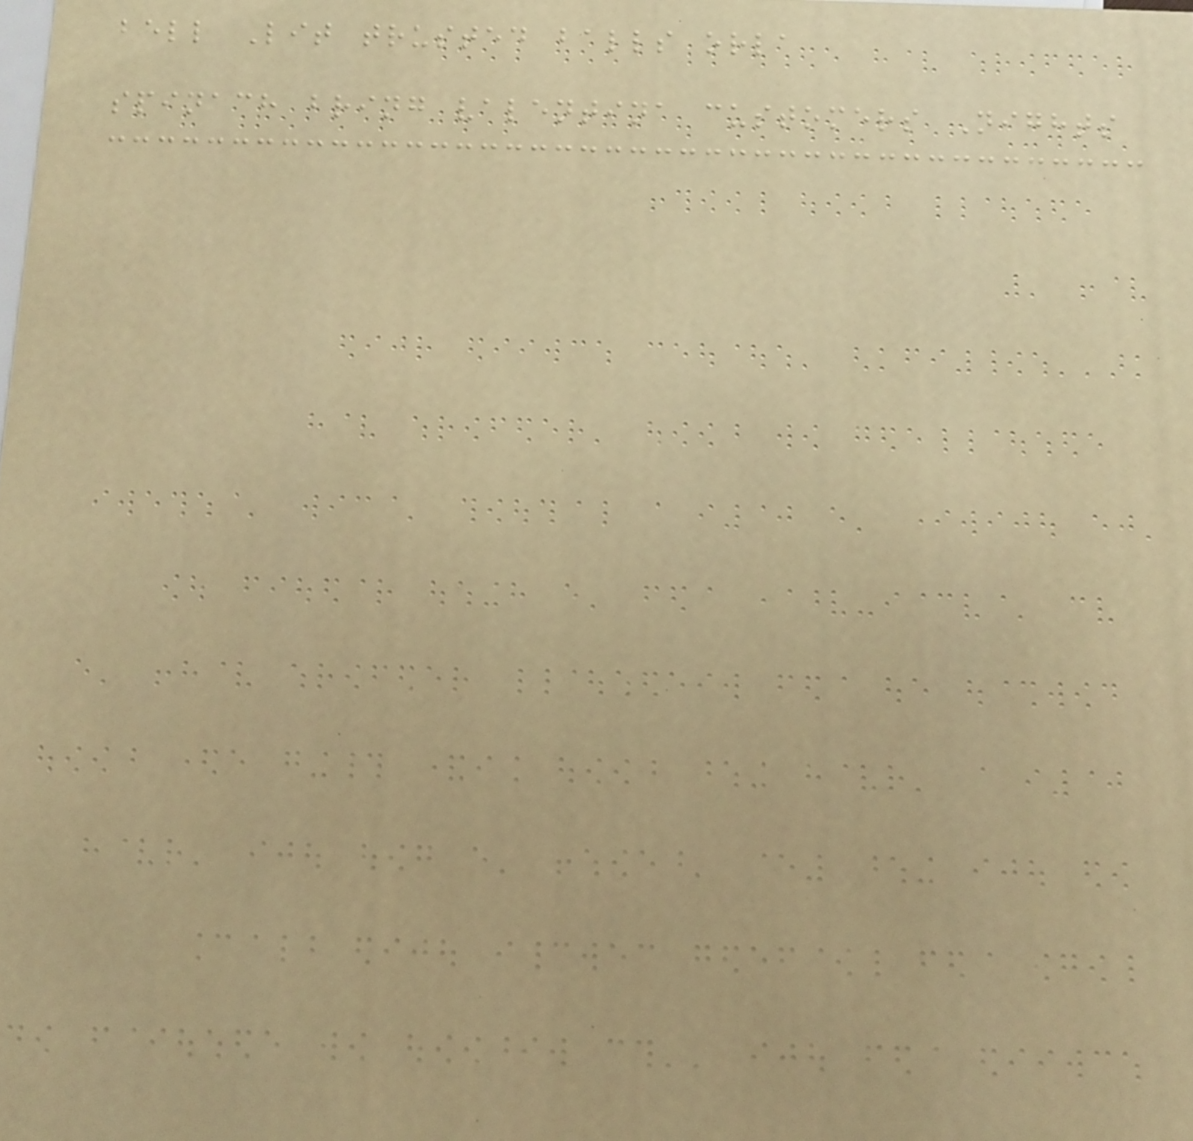bell Lit trusted balls orla
spinach bring valentina customers Nights
